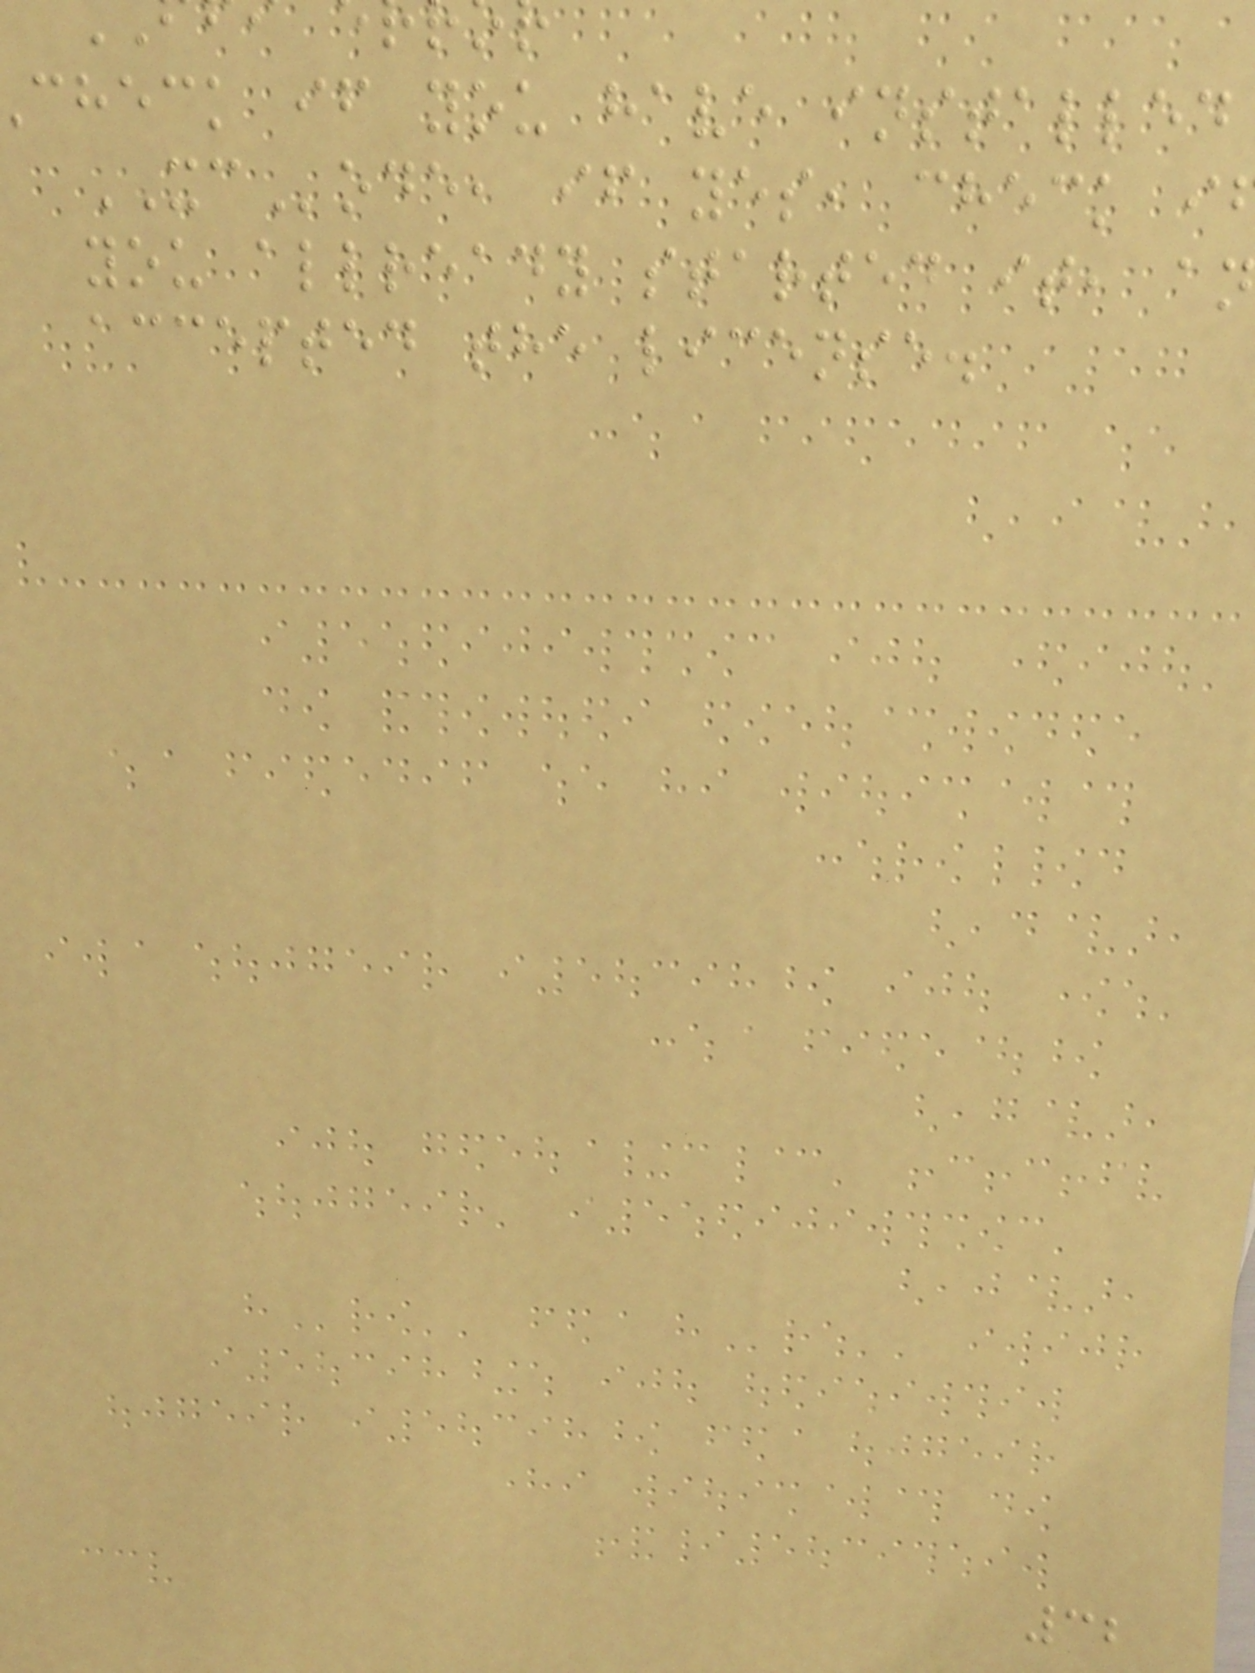check if you have installed
XCode, if yes, check i
you allready started it, a
accepted the license.
32
